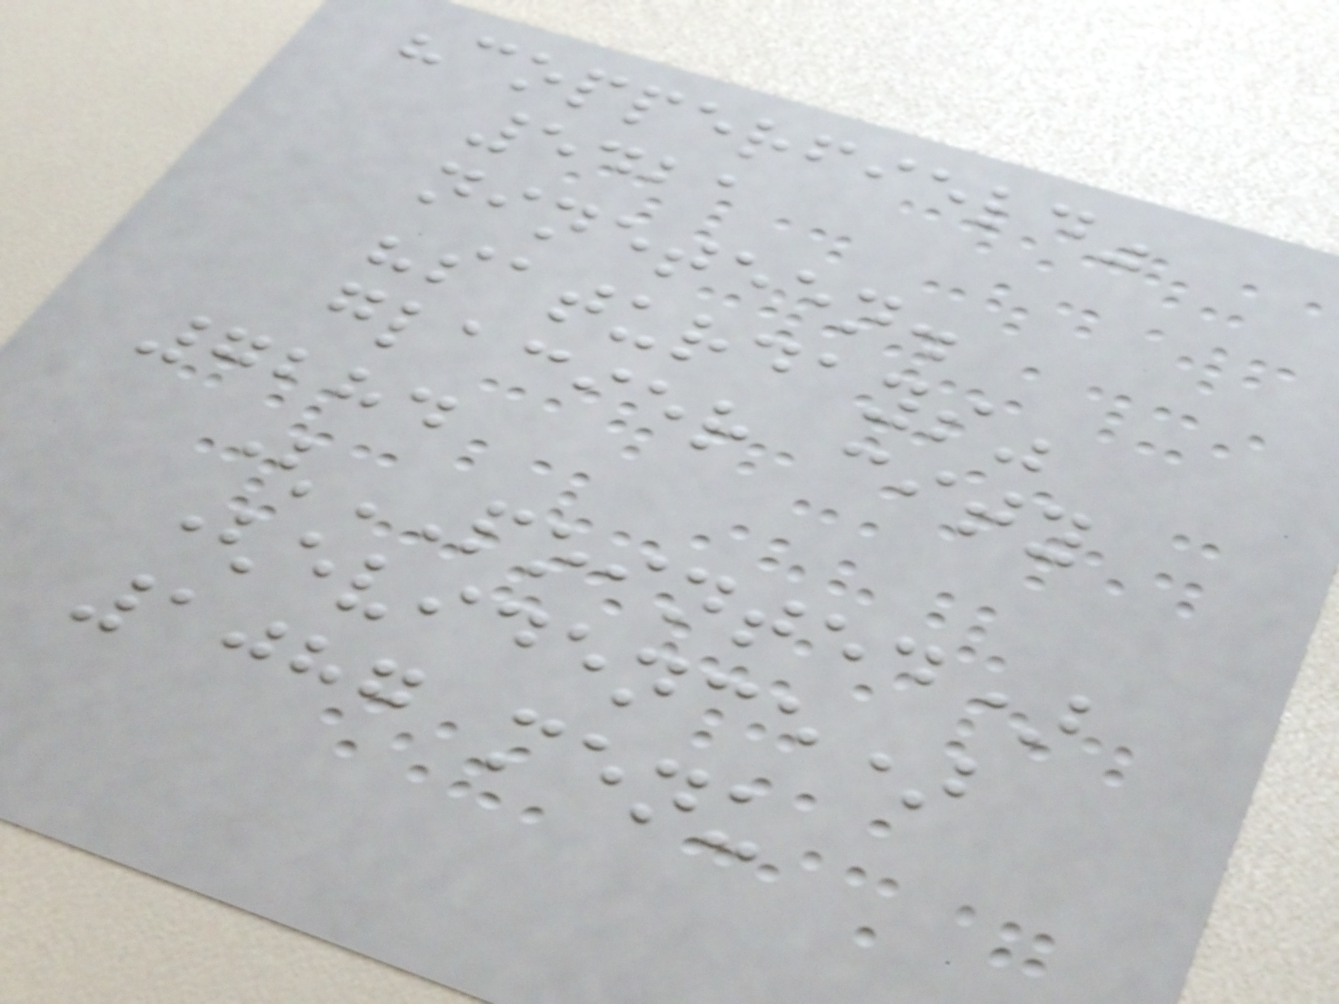"copperfield"
5421
nineteen.
"saturdays"
glacier city
7284
(POINTED)
(evidence)
1087 menu
